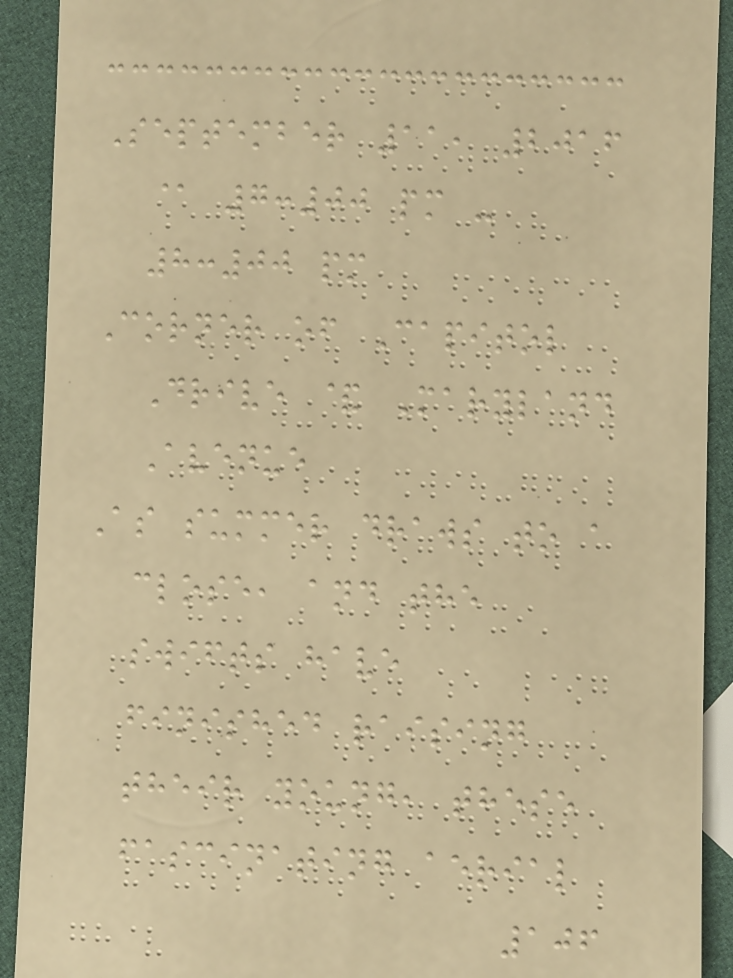September 11, 2016
@ 7:00 pm -
8:00 pm
Corner of Capitol
Drive & Maryland
Avenue
As summer draws to a
close, and the
swifts have
finished raising
their young, these
fascinating aerial
106
